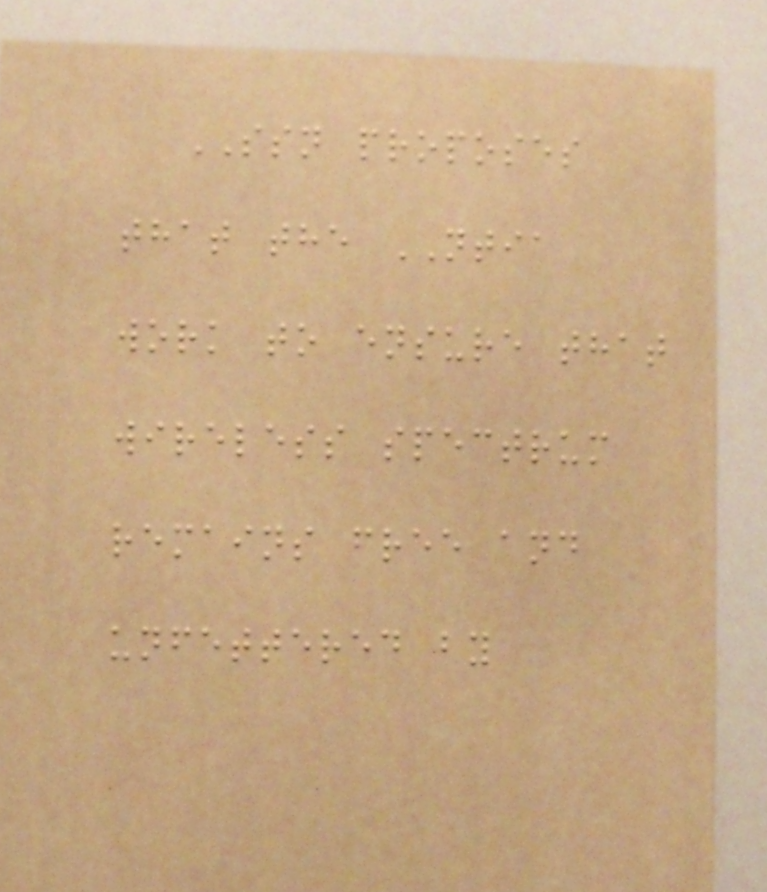SSN proposes
that the NTIA
work to ensure that
wireless spectrum
remains free and
unfettered by
